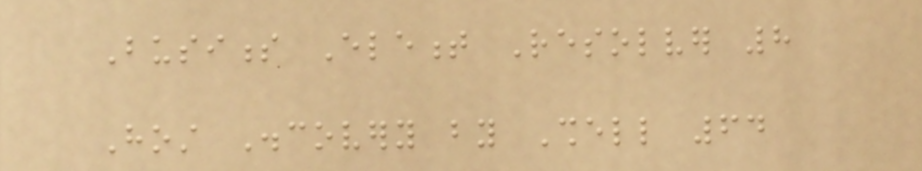Business Element Resolver 8
Host Discovery by Shell 64
